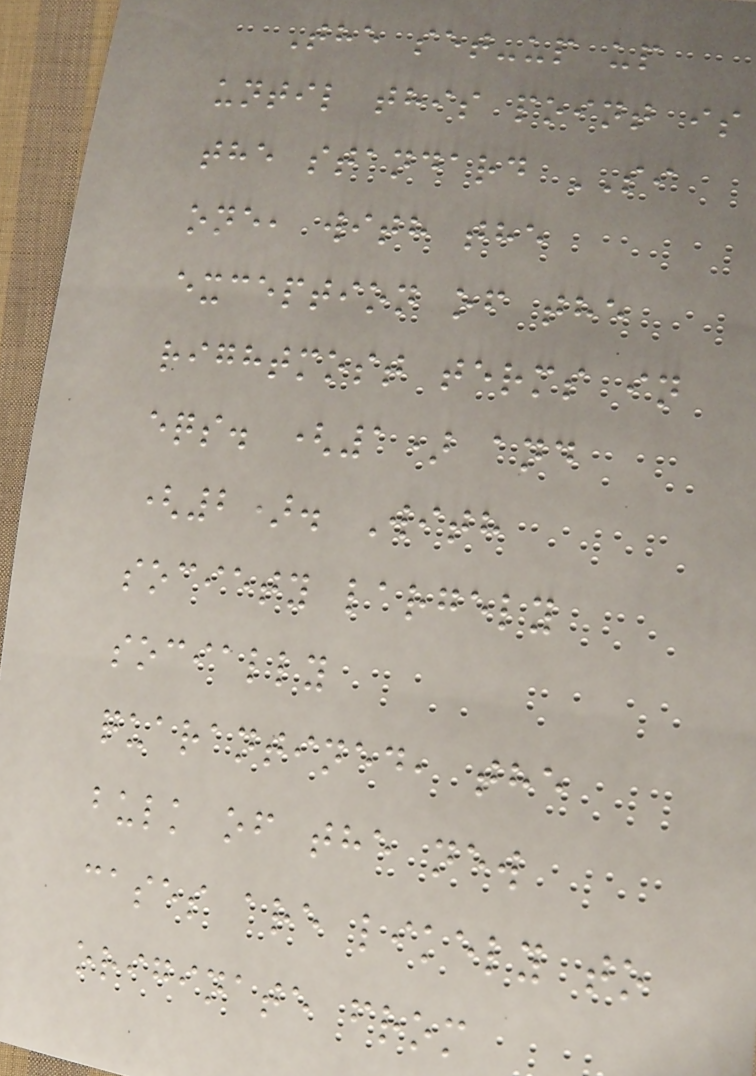The set-up up
until this point is
the standard SI
one, with the
exception of the
rightmost terms in
eqs. (1) and
(2). With
society largely
socially
quarantined, the
bulk of the new
cases are likely to
originate from
